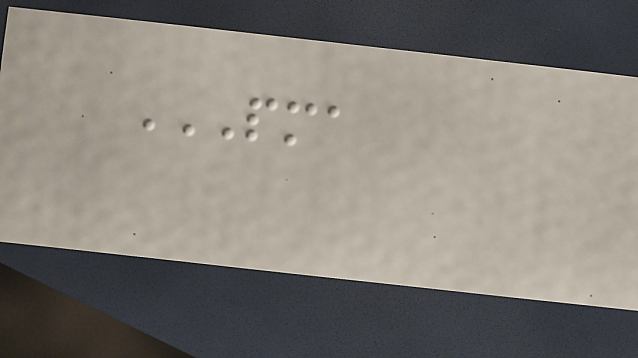PMA
